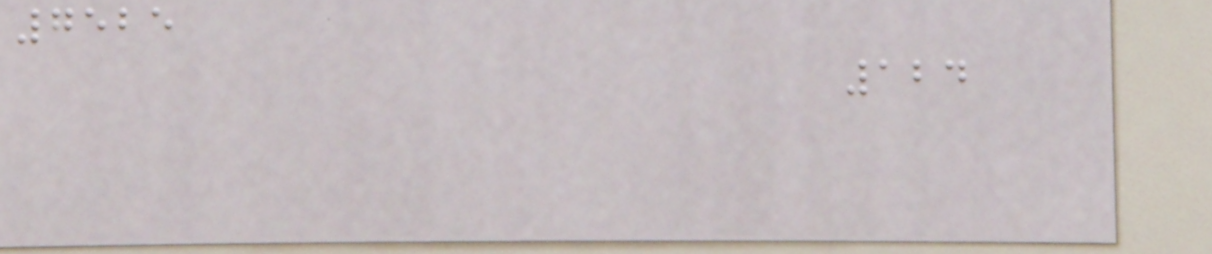7525
124
